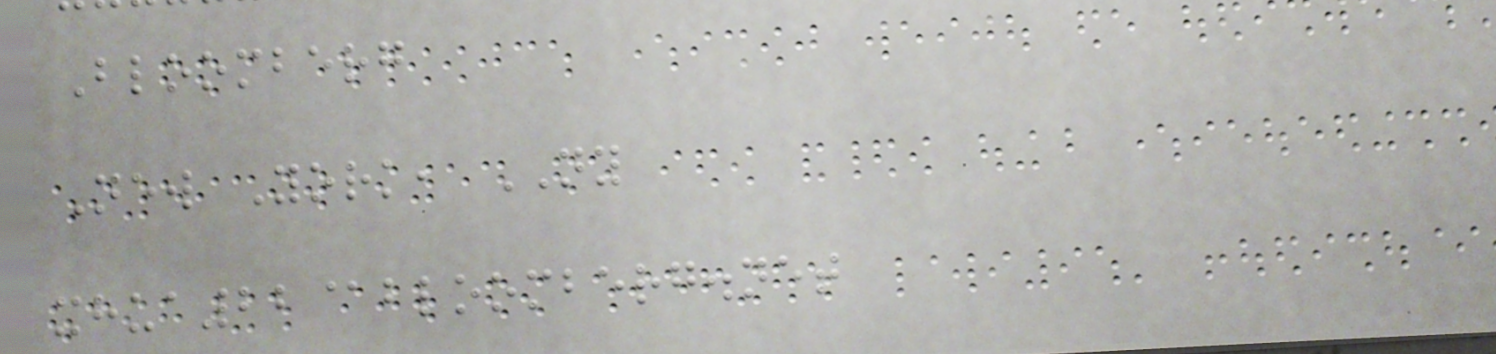Bloomberg
New York, NY
xhua22@bloomberg.net
